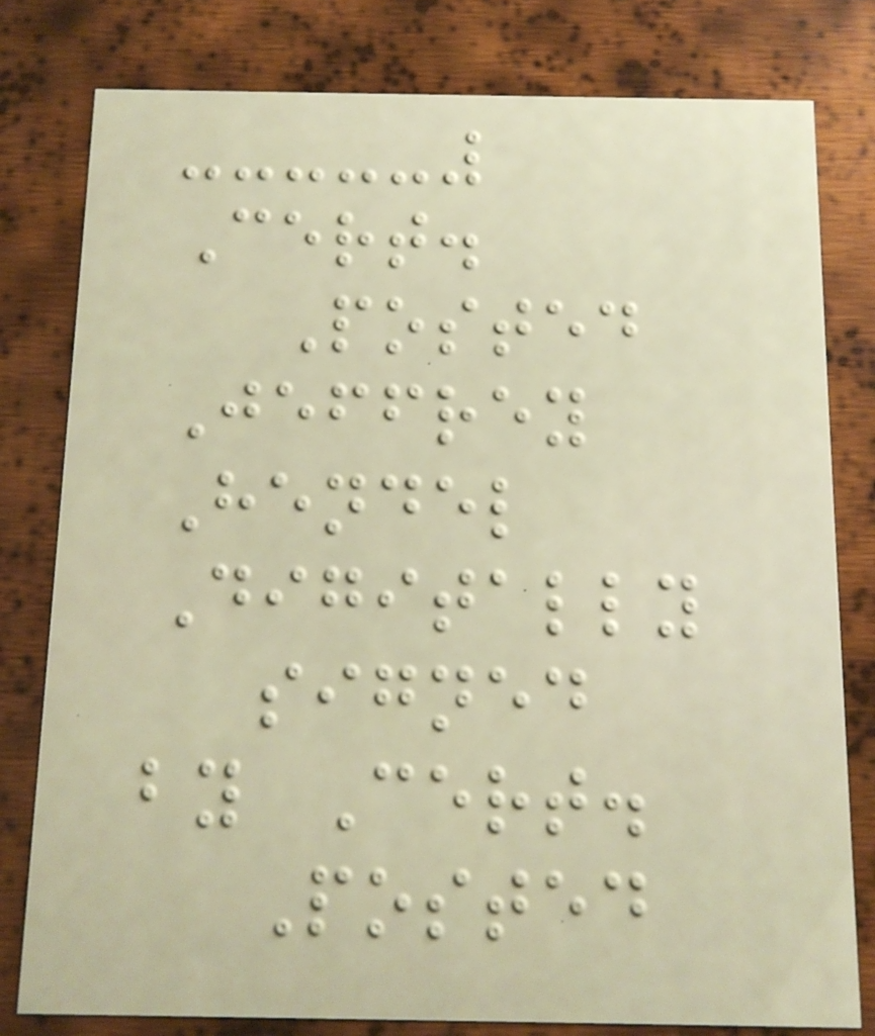Cert.
Posted
Jeffrey
Hendel
Digitally
signed
by Cert.
Posted
